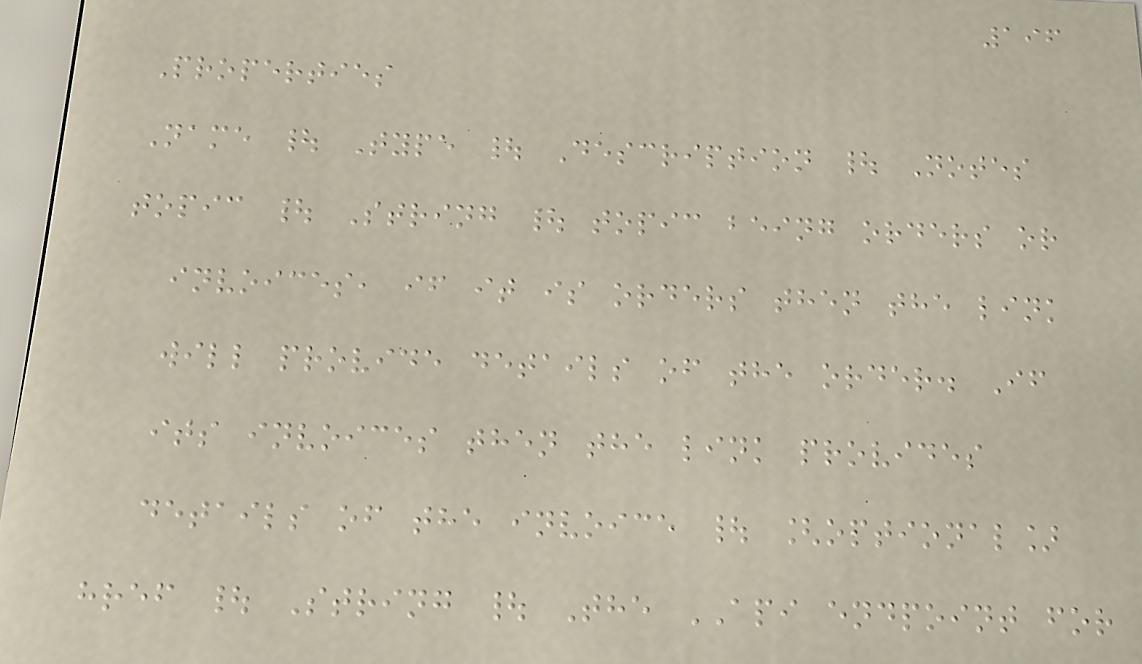196
Properties
Name | Type | Description | Notes
topic | String | topic being orders or
invoices, if it is orders then the link
will provide details of the order. If
its invoices then the link provides
details of the invoice | [optional]
href | String | The API endpoint for
